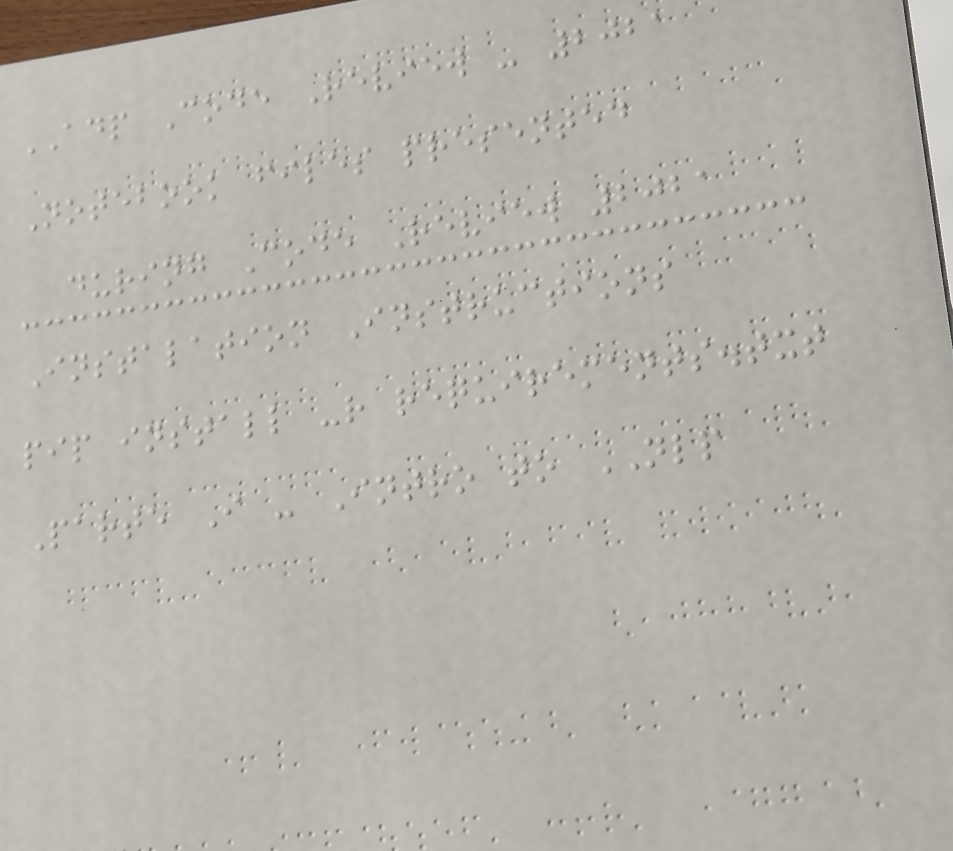ADP Code Review - 2021
Notebook files presented
during Code Review 2021
Instalation Instructions
pip install -r requirements.txt
Parte I - Intro to NLP
